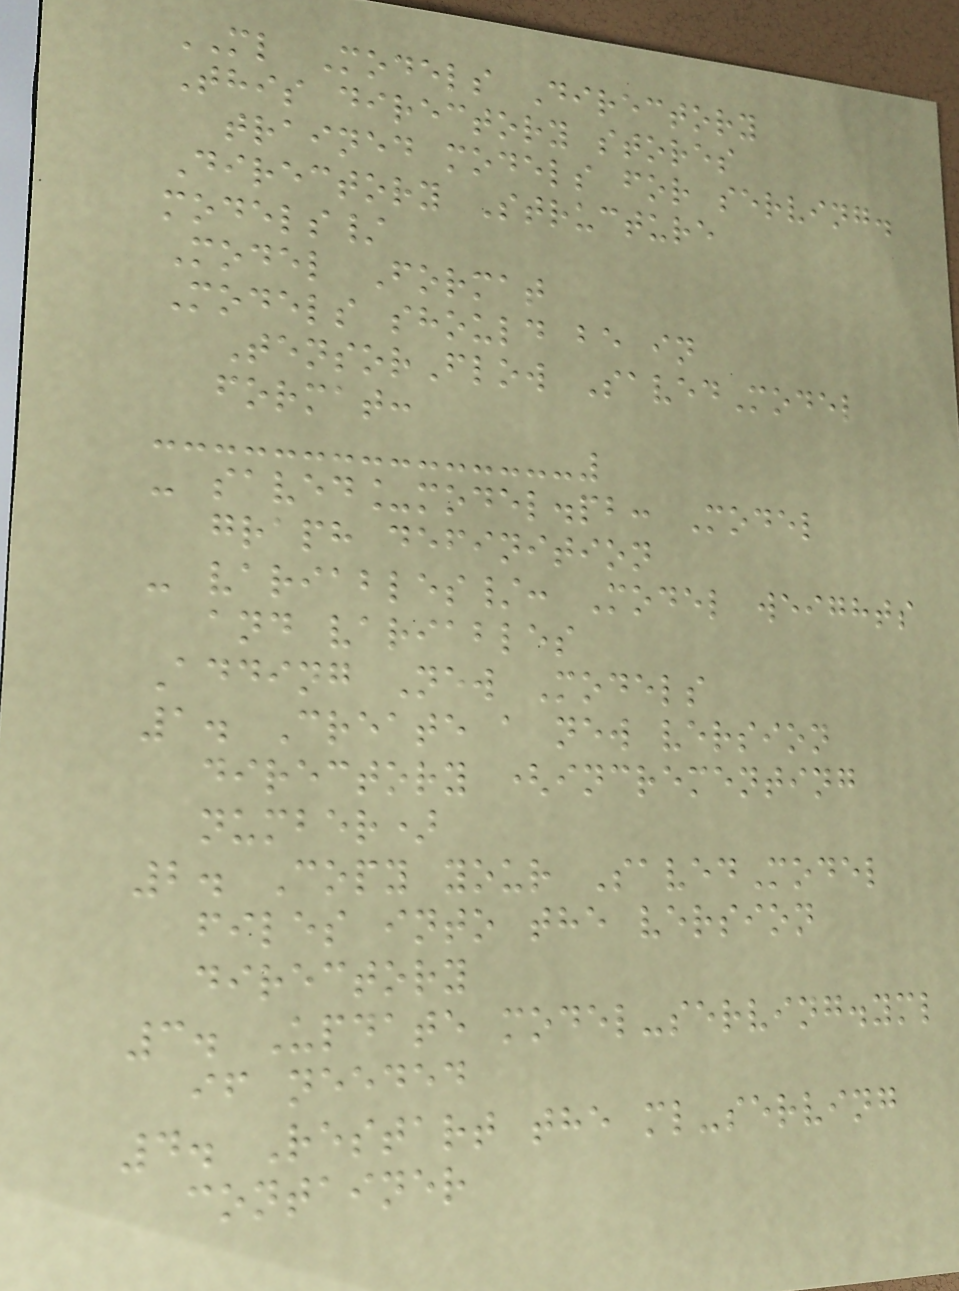ML Models Directory
This directory stores
trained models for serving.
Directory Structure
models/
Model Format
Models should be in
TensorFlow SavedModel
format:
- saved_model.pb: Model
graph definition
- variables/: Model weights
and variables
Adding New Models
1. Create a new version
directory (incrementing
number)
2. Copy your SavedModel
files into the version
directory
3. Update model-serving.yml
if needed
4. Restart the ml-serving
container
